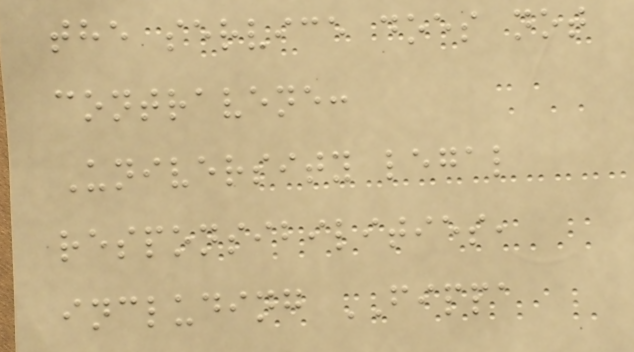the service does not
contravene:
University legal
responsibilities,
including FIPPA
